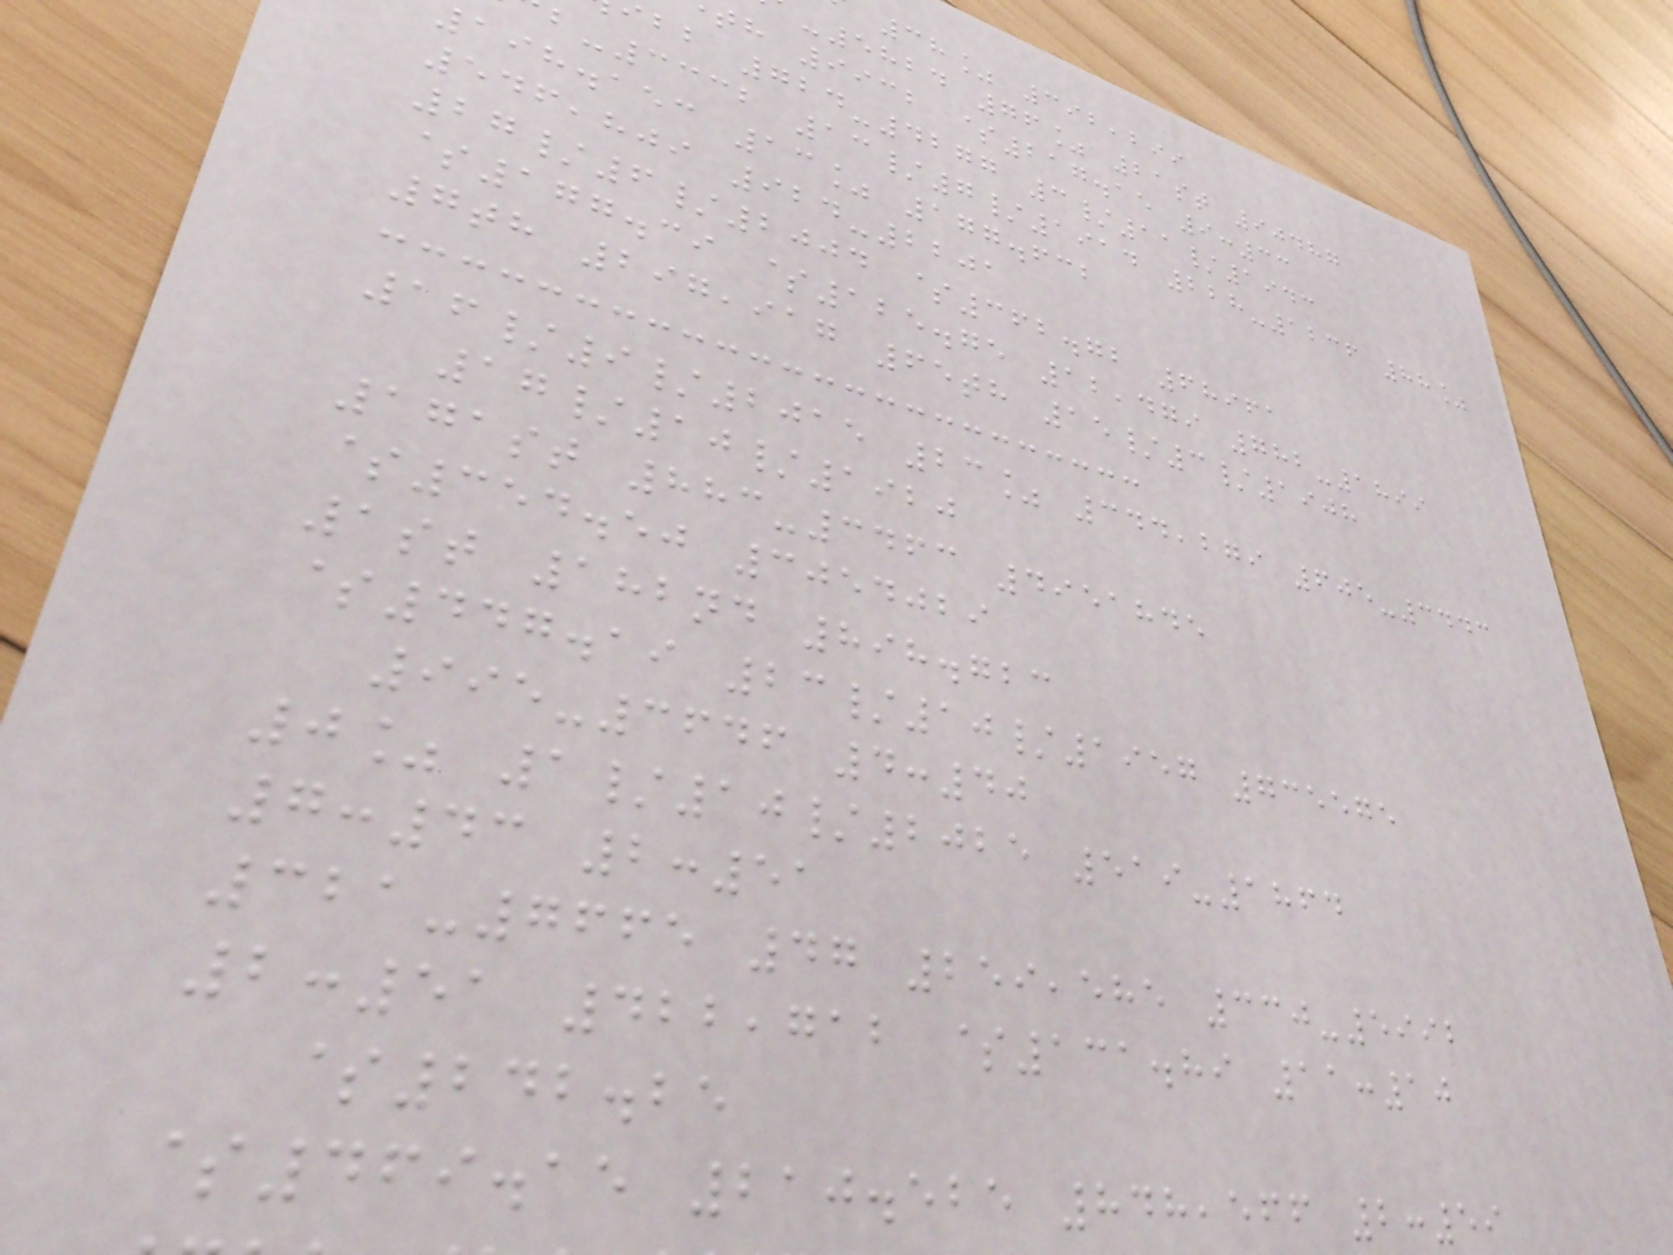38% 392,299
-5824 76% 21st 90487
th 9932 $217.15 9:33
bb 724-4277 3/11/1943
-3332 13/7/1914 228-1236 88%
aih.aec 13% 177.632
546,809 924-2201
27/6/2004 $362.72 68961
$177.39 $125.75 12,479 782-1899
7th 297,917 65th 15/3/1908
16/9/2015 23% 344,279 605-3443
17/10/1920
171st 883-3463 4951845
$354.50 3054029
1st 182nd 898.723
$447.19 23/10/1957 735575
995-3646 4:40
0% 1/10/2025 519-1864
7:43 2:51
321-7665 47 259,585 330-5992
2:51 422,712 $131.89 11:10
$242.25
$469.15 210.525 848,566 2:59
